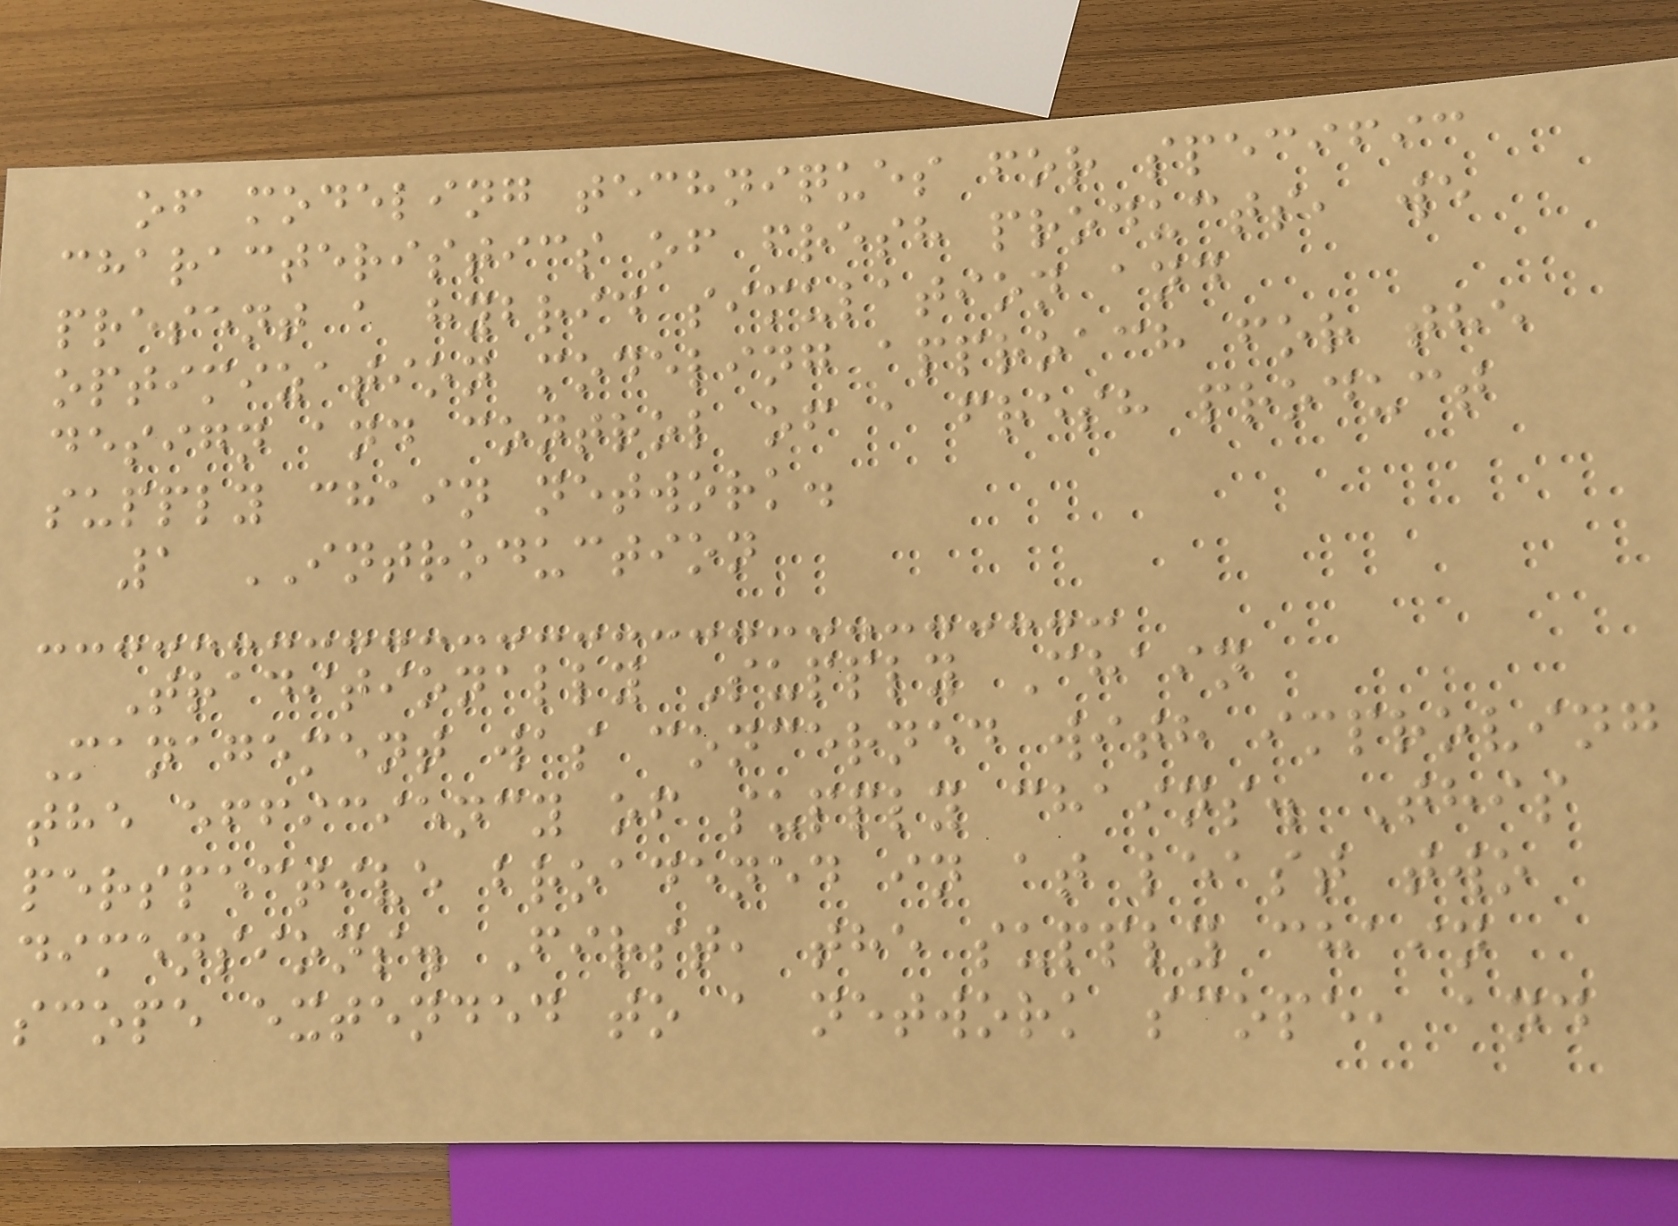of modeling techniques for specific
characteristics of fresh products, we
present a hybrid simulation and
optimization modeling approach for the
design and control of a fresh product
supply chain network.
1 INTRODUCTION
Traditionally Supply Chain
Management was concerned with improving
the efficiency of supply chains. This
perspective broadened in at least two
dimensions. First, the supply chain
scope extended to a network scope, and
